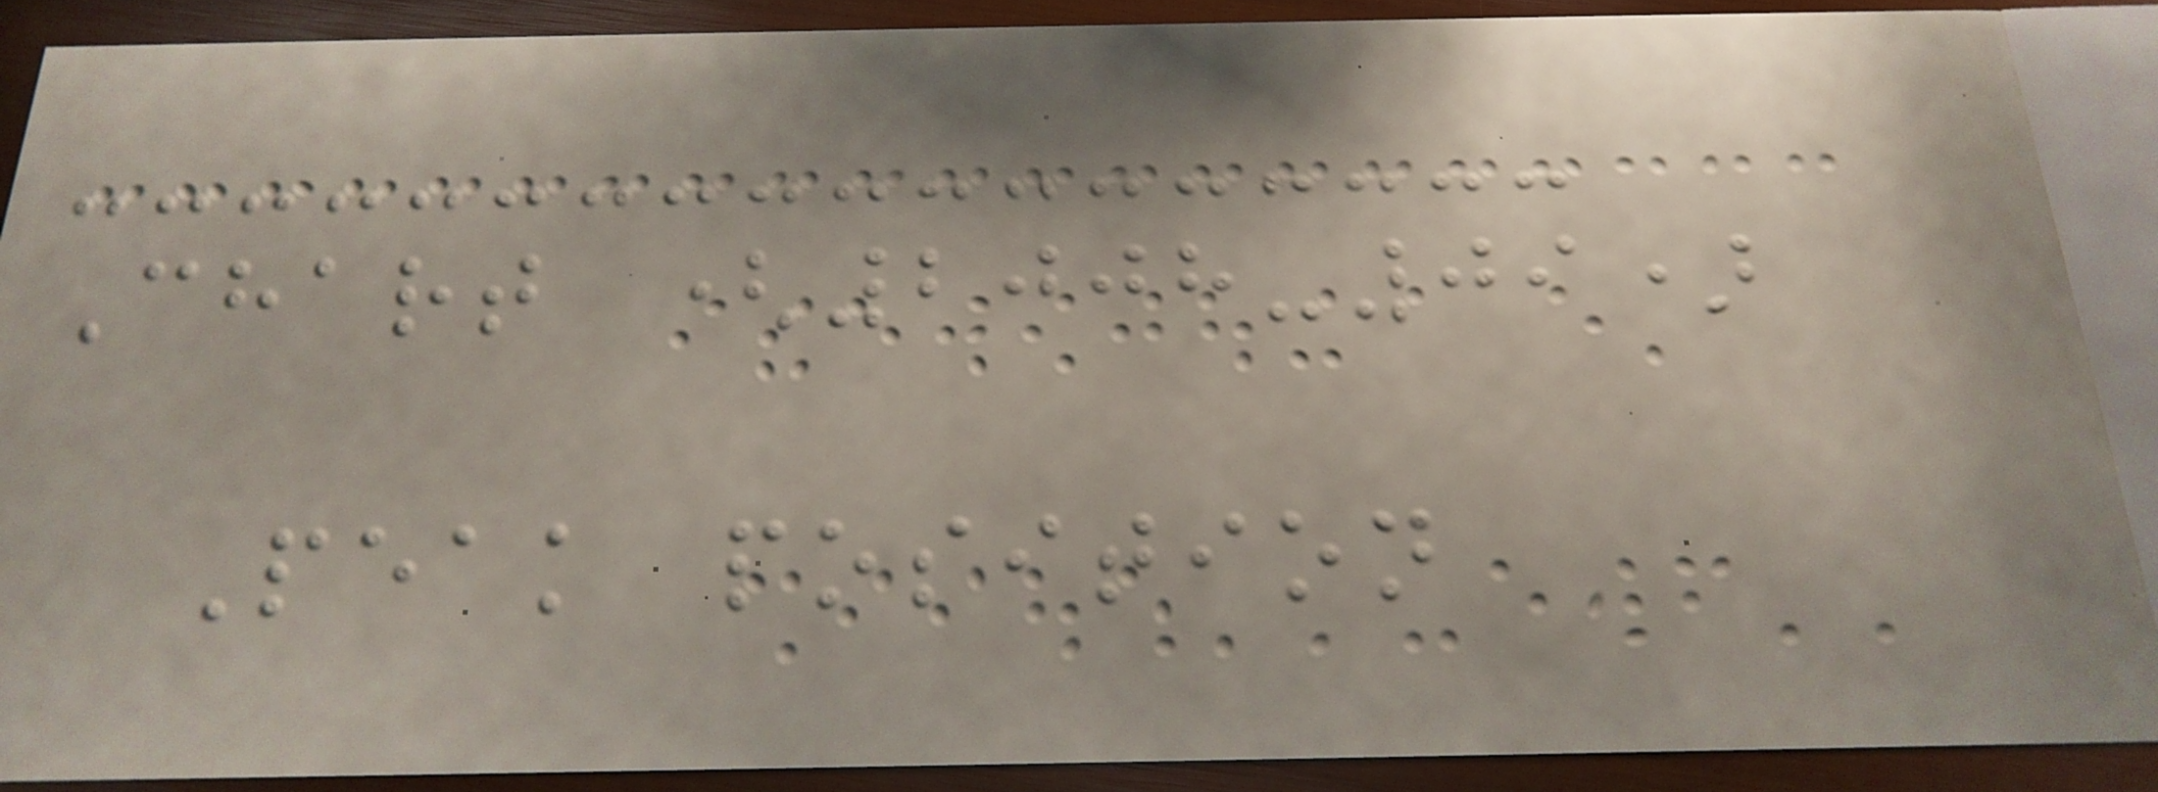Chart (2008-09)
Peak position
